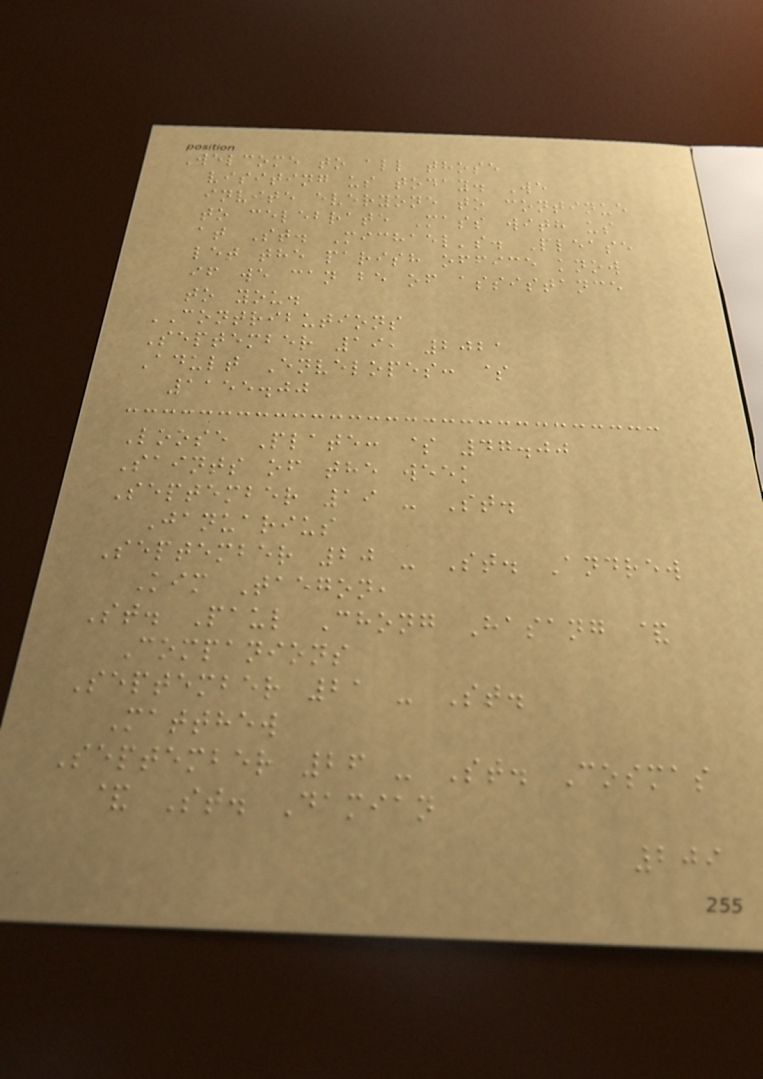Welcome to all those
visiting us today. We
invite everyone to continue
to celebrate Mass with us
at St. Michael's. Please
let the parish office know
if we can be of assistance
to you.
CONTRIBUTIONS
September 19, 2021
Adult Envelopes: $
1155.00
Loose Plate: $ 47.00
Saints of the week
September 19 - St.
Januarius
September 20 - St. Andrew
Kim Taegon,
St. Paul Chong Hasang &
Companions
September 21 - St.
Matthew
September 26 - St. Cosmas
& St. Damian
209
